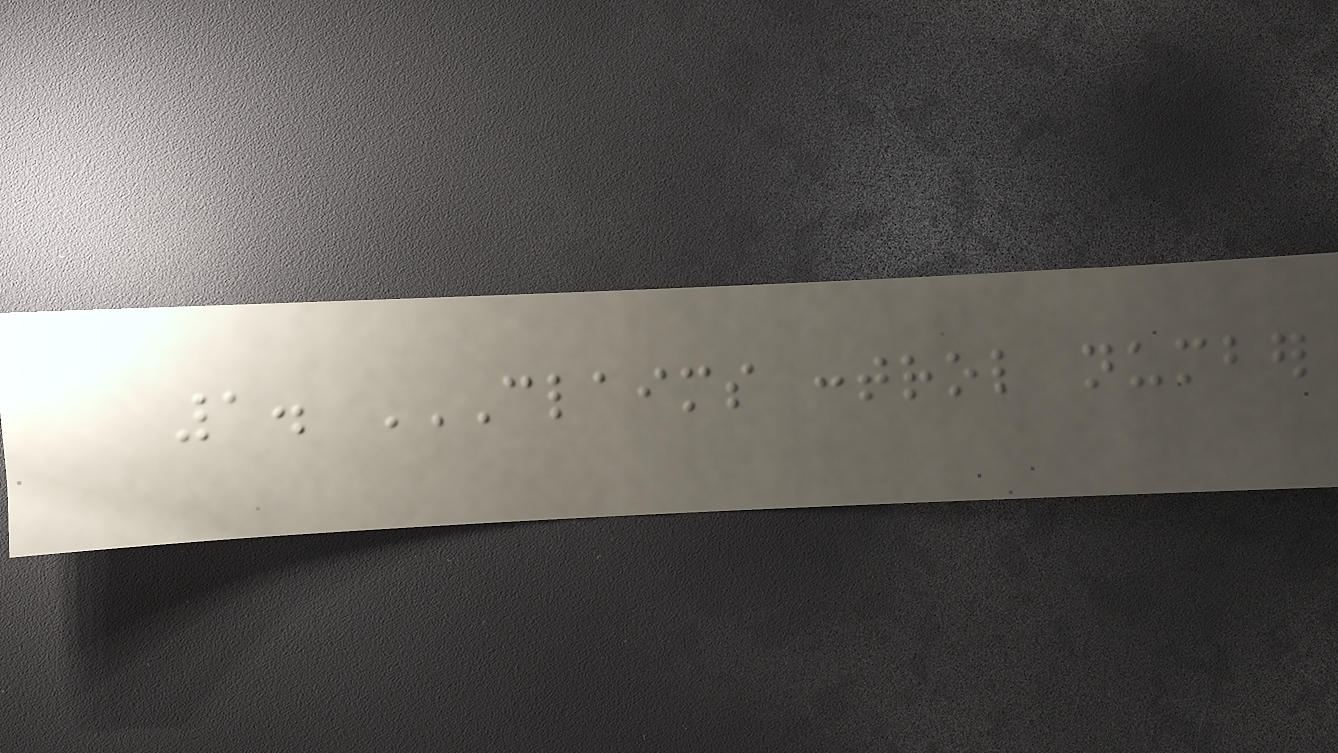1. CLAIMS CONTROL NUMBER
